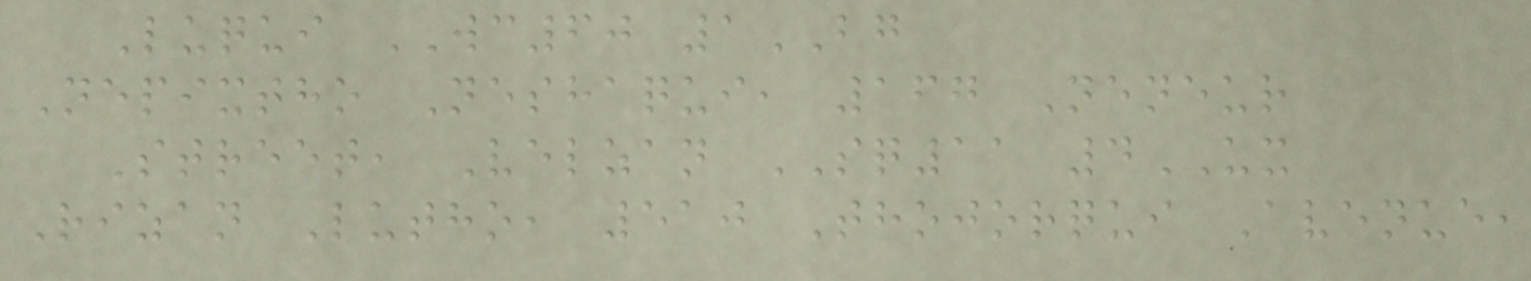Luqui WC60 1BG
Nepixtho Neshaqui, 167 Neneur
Street, Velzan SQ11 4UX
Rizan Lutho, 510 Thojorqui Avenue,
